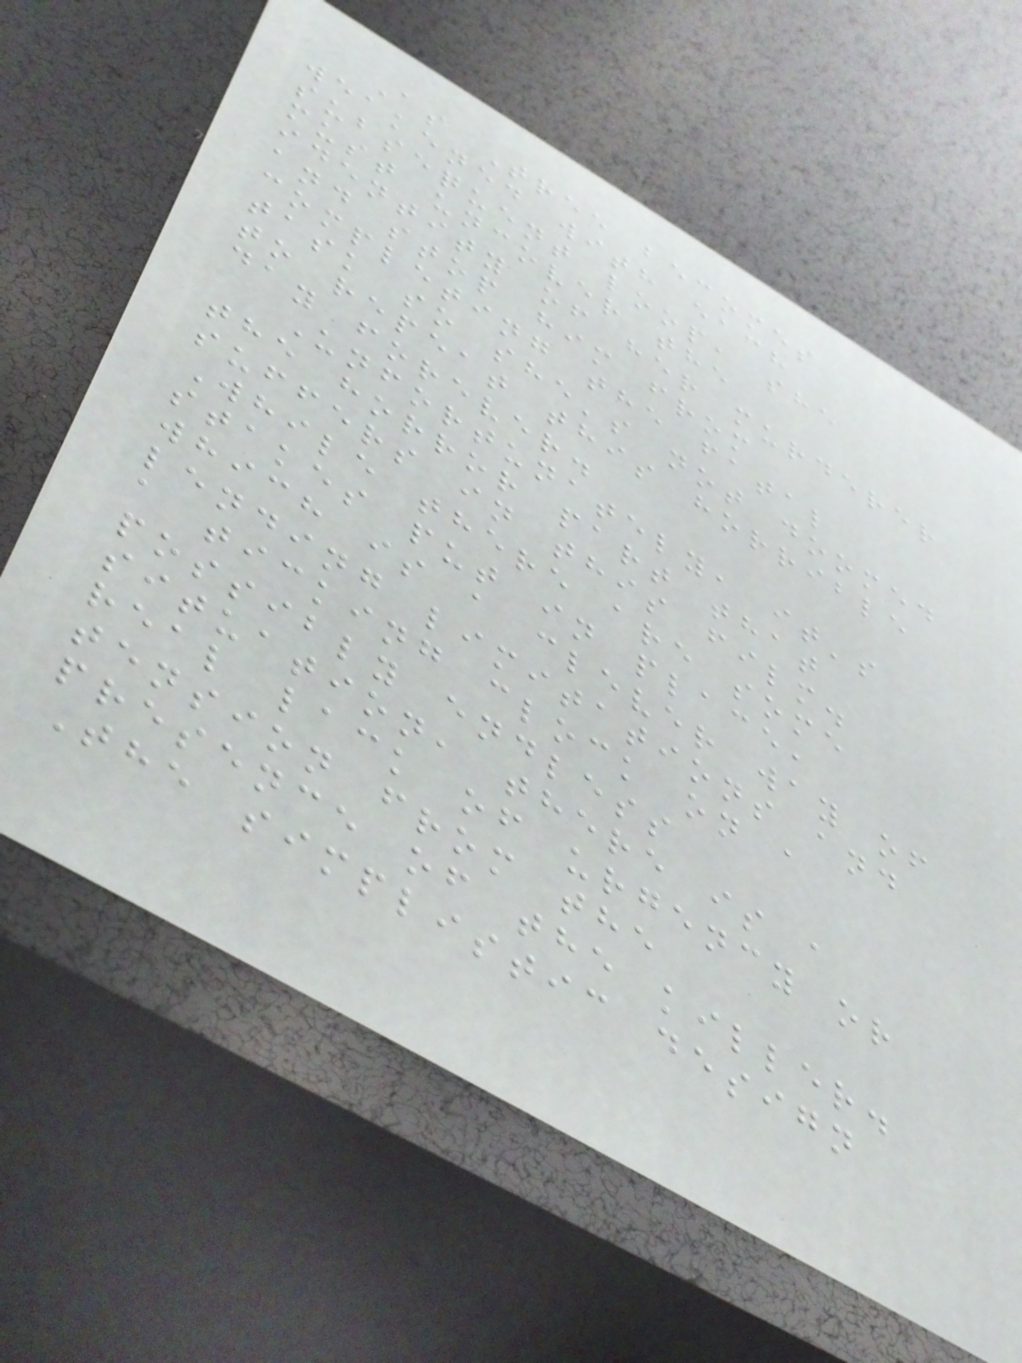As Tree becomes
weakened with each
subsequent loop, she
must uncover the
identity of her murderer
and stop him from
completing the fatal
task so she's not doomed
to repeat this horrible
day forever.
Unfortunately, it's
the horror part that
suffers in this film.
While there are some
stakes put in place,
which is a clever way of
lending limitations and
a ticking clock on a
possibly endless
situation, there is a
real lack of urgency or
tension from the
presence of the killer.
The simplistic design
